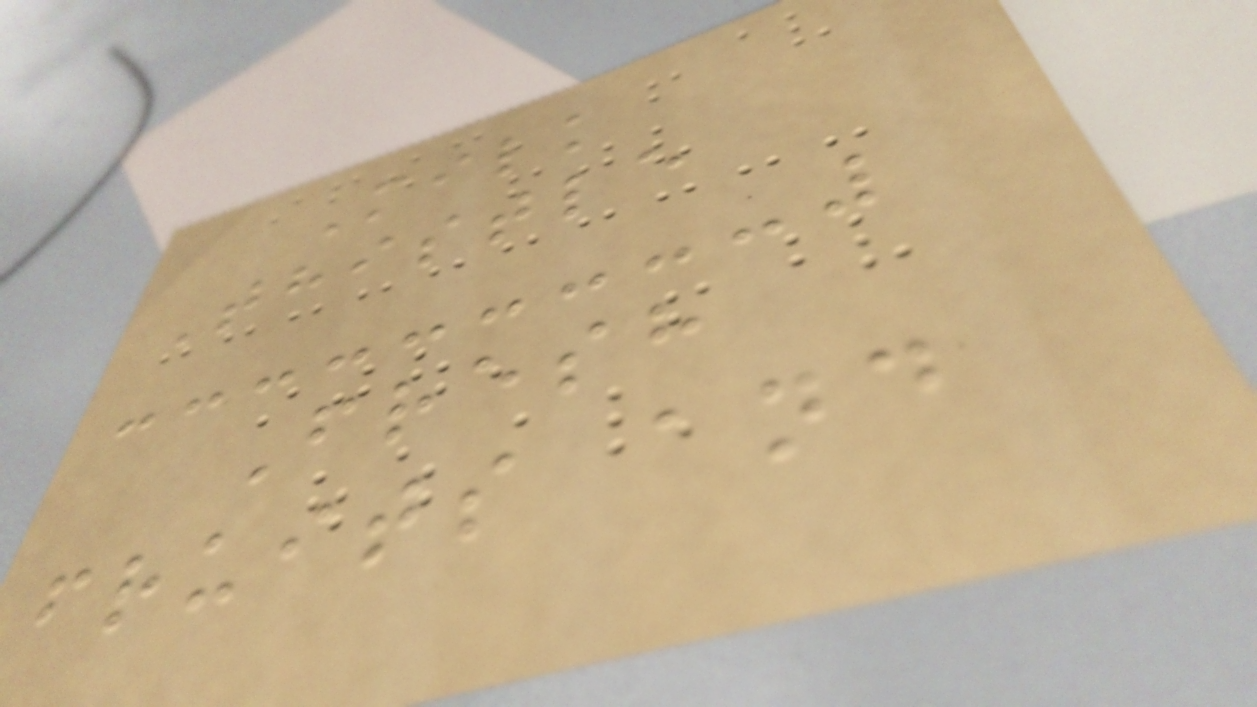Milk
Thistle
Fresh
fruits and
